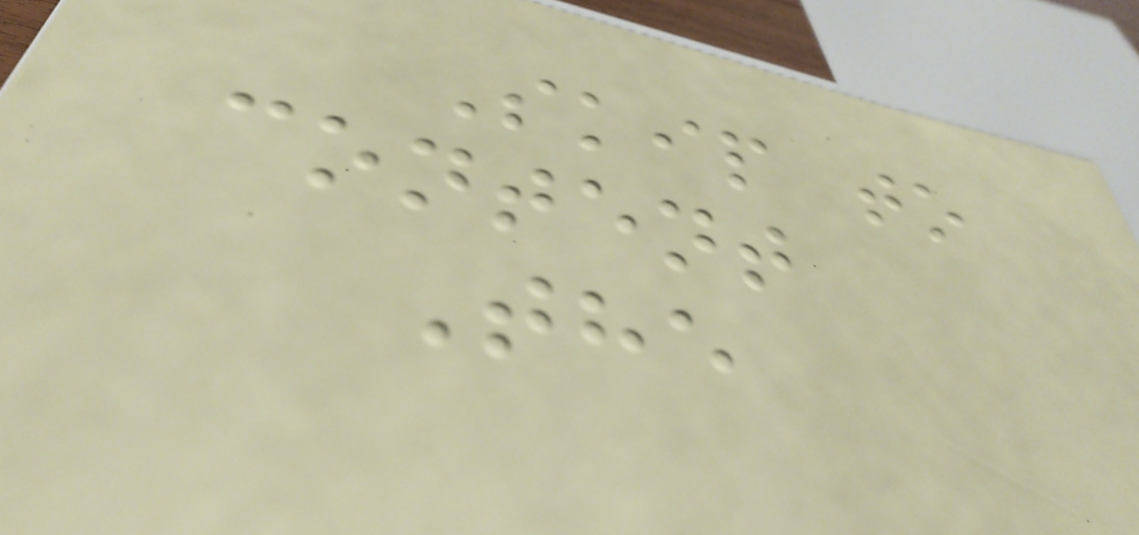Skip to
content
The
